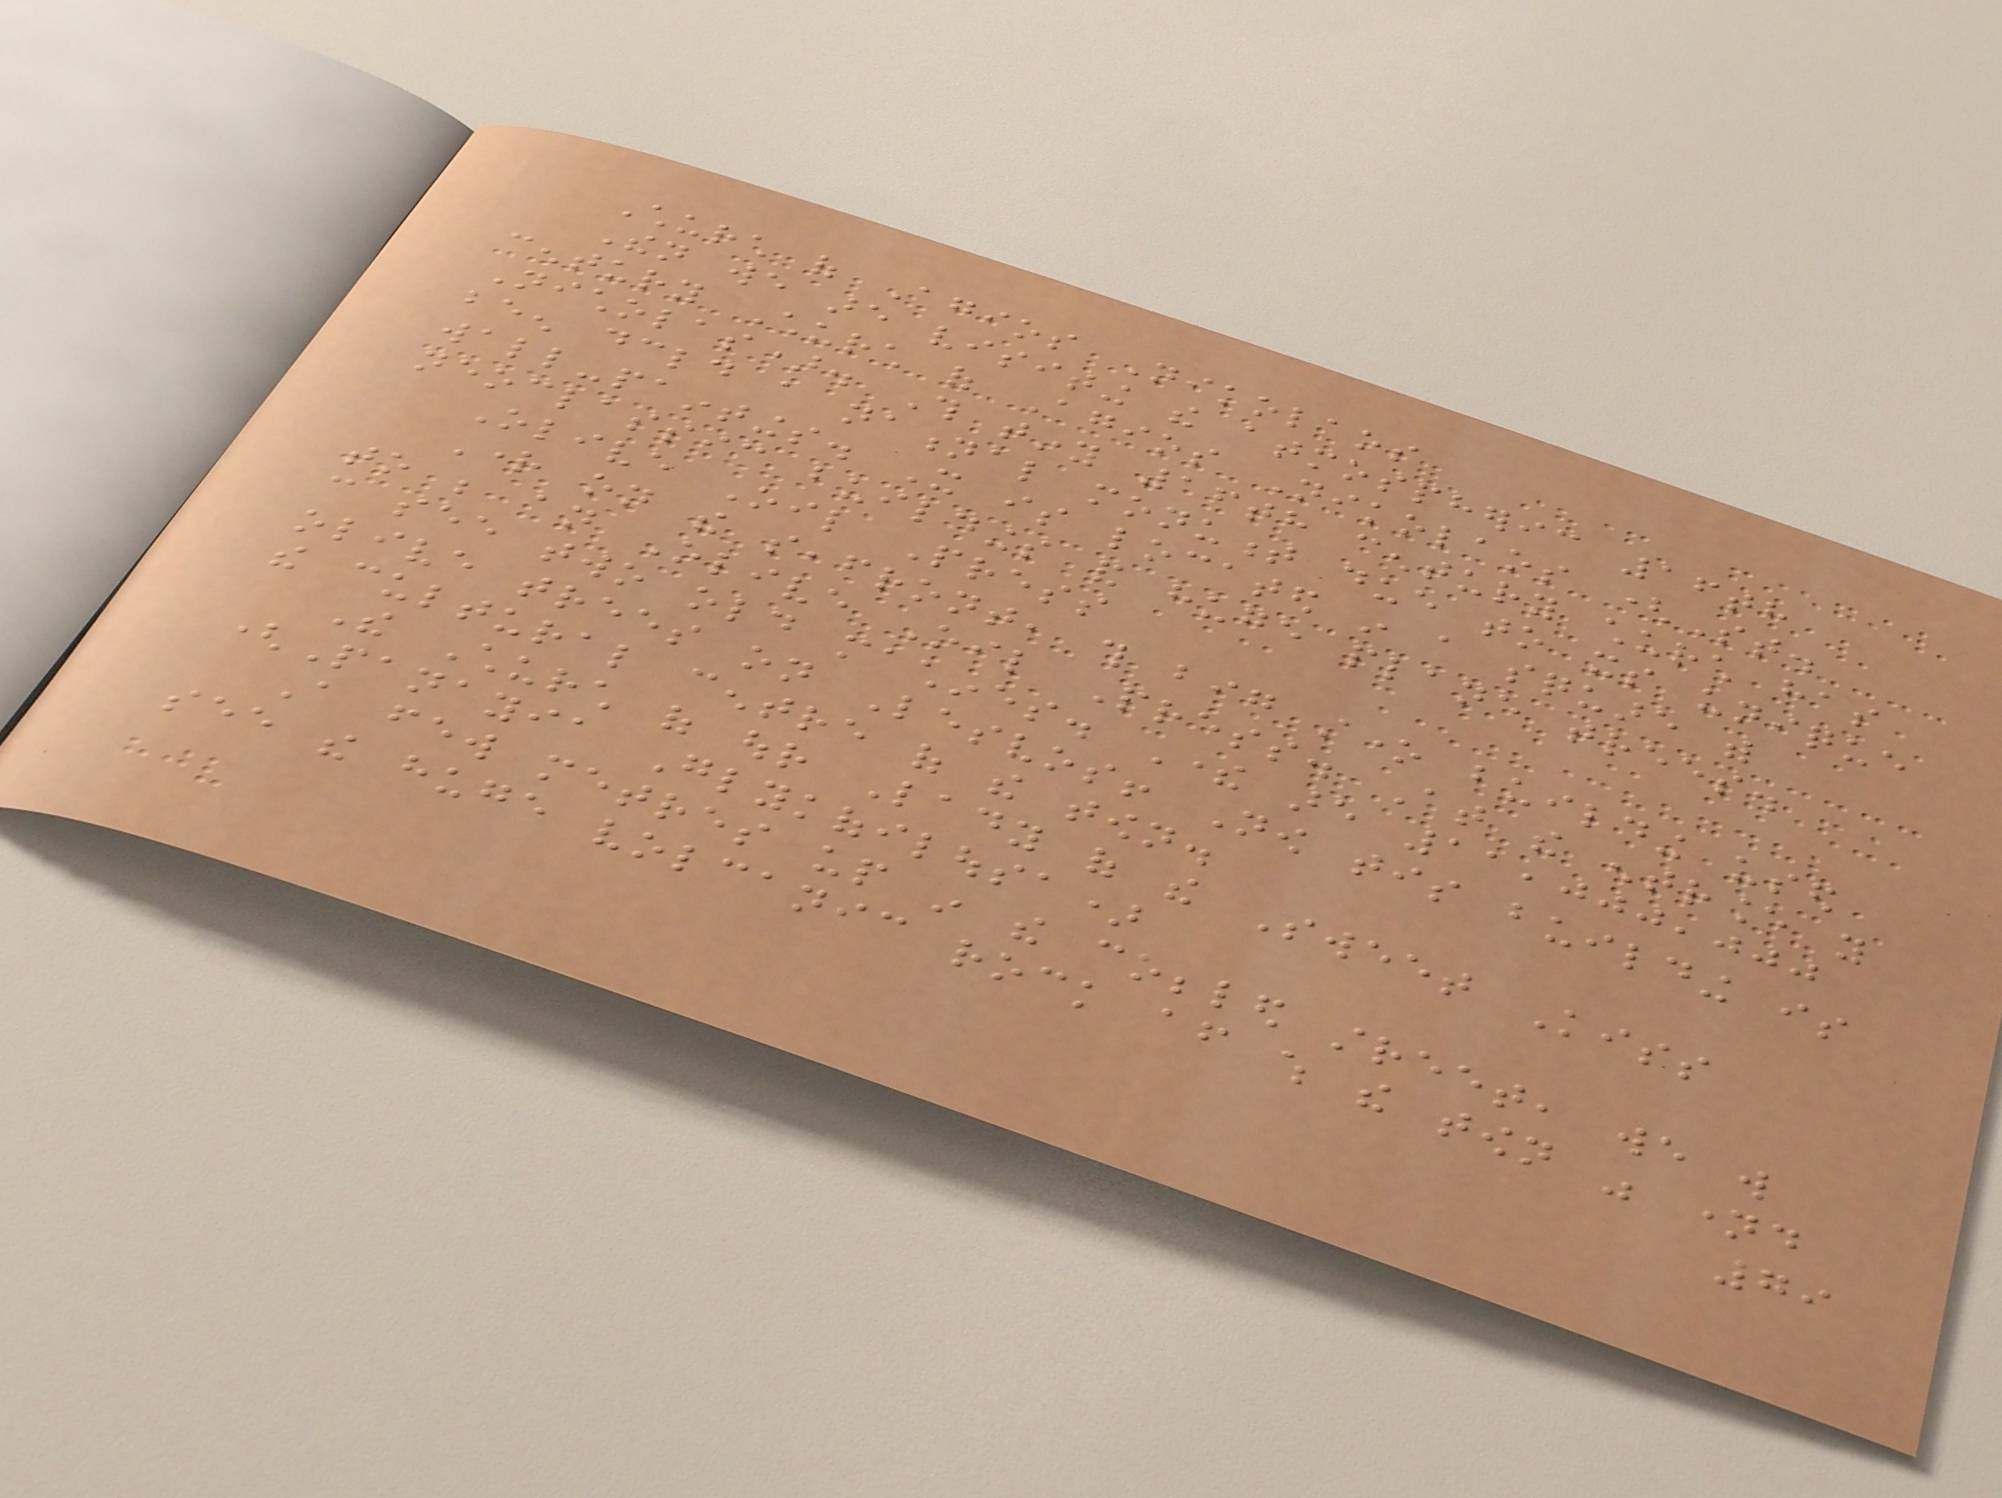Church of Agios Nikolaos
Then we are visiting the atmospheric 16th
century Church of Agios Nikolaos (St.
Nicholas). This tiny 16th century church has
been declared a national monument due to its unique
wall-paintings. It is located in a square with
neoclassic buildings and huge plane trees.
Olive Oil Press
Right on the seafront, this big stone building used
to be an Olive Oil Press. At the entrance you
can see two old machines. There are 11,000,000
olive trees on Lesvos! Now tis building is
the cultural centre of the town.
The Church of our Lady of the Sweet Kiss
(Panayia Glykofilousa)
A few metres up in the cobbled street, we will
see the huge volcanic rock after which the town was named
79
